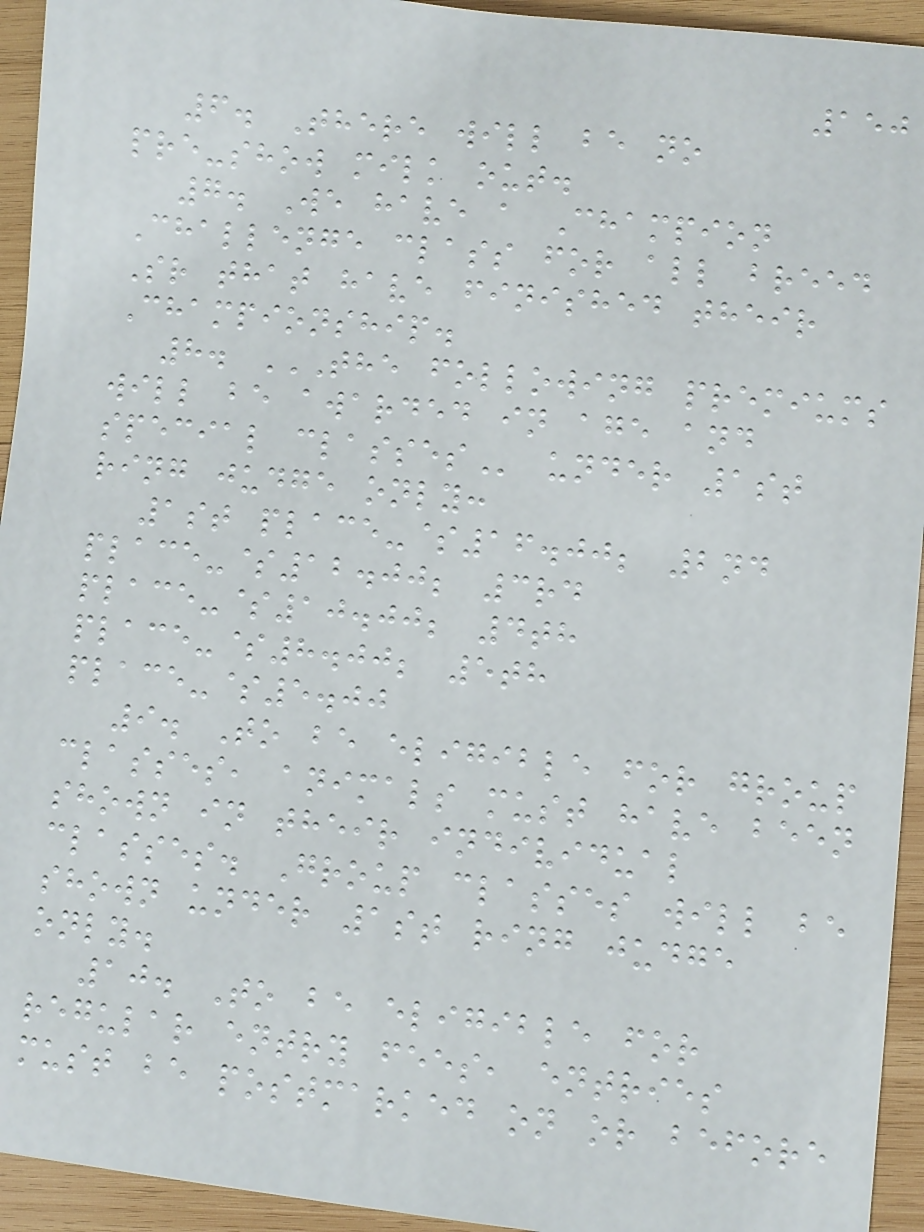150
6. There will be no
pre-show milk out.
7. We have a Champion
Challenge class for all breed
Sr that have finished their
Championship.
8. THE FOLLOWING PREMIUMS
WILL BE AWARDED IN AGE AND
SPECIAL CLASSES under 1st
ring judge only:
1st place-$16.00; 2nd
place-$12.00; 3rd
place-$10.00; 4th
place-$8.00; 5th
place-$5.00
9. To be eligible for group
classes, animals must have been
shown in their individual
classes. Group classes will be
shown under 1st ring judge
only.
10. To be eligible for
regular entry fees, entries
must be postmarked on or before
